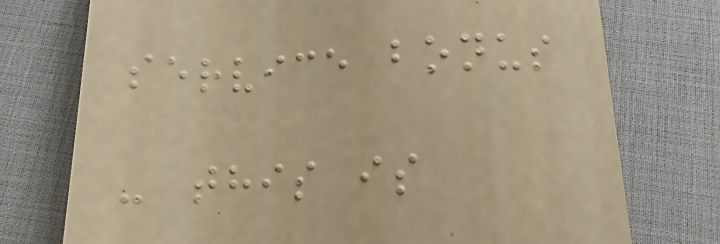service bonus
- this is
